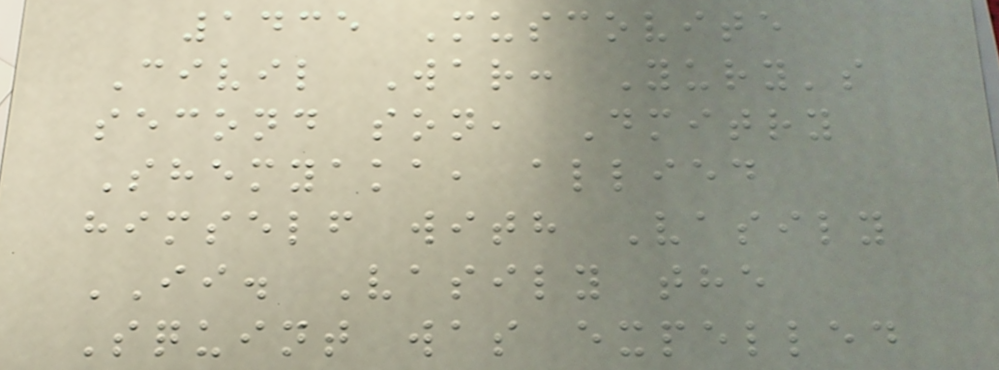1435 Muscovite
Civil War: Yury's
second son, Dmitry
Shemyaka, allied
himself with Vasily
II. Vasily the
Squint was expelled
